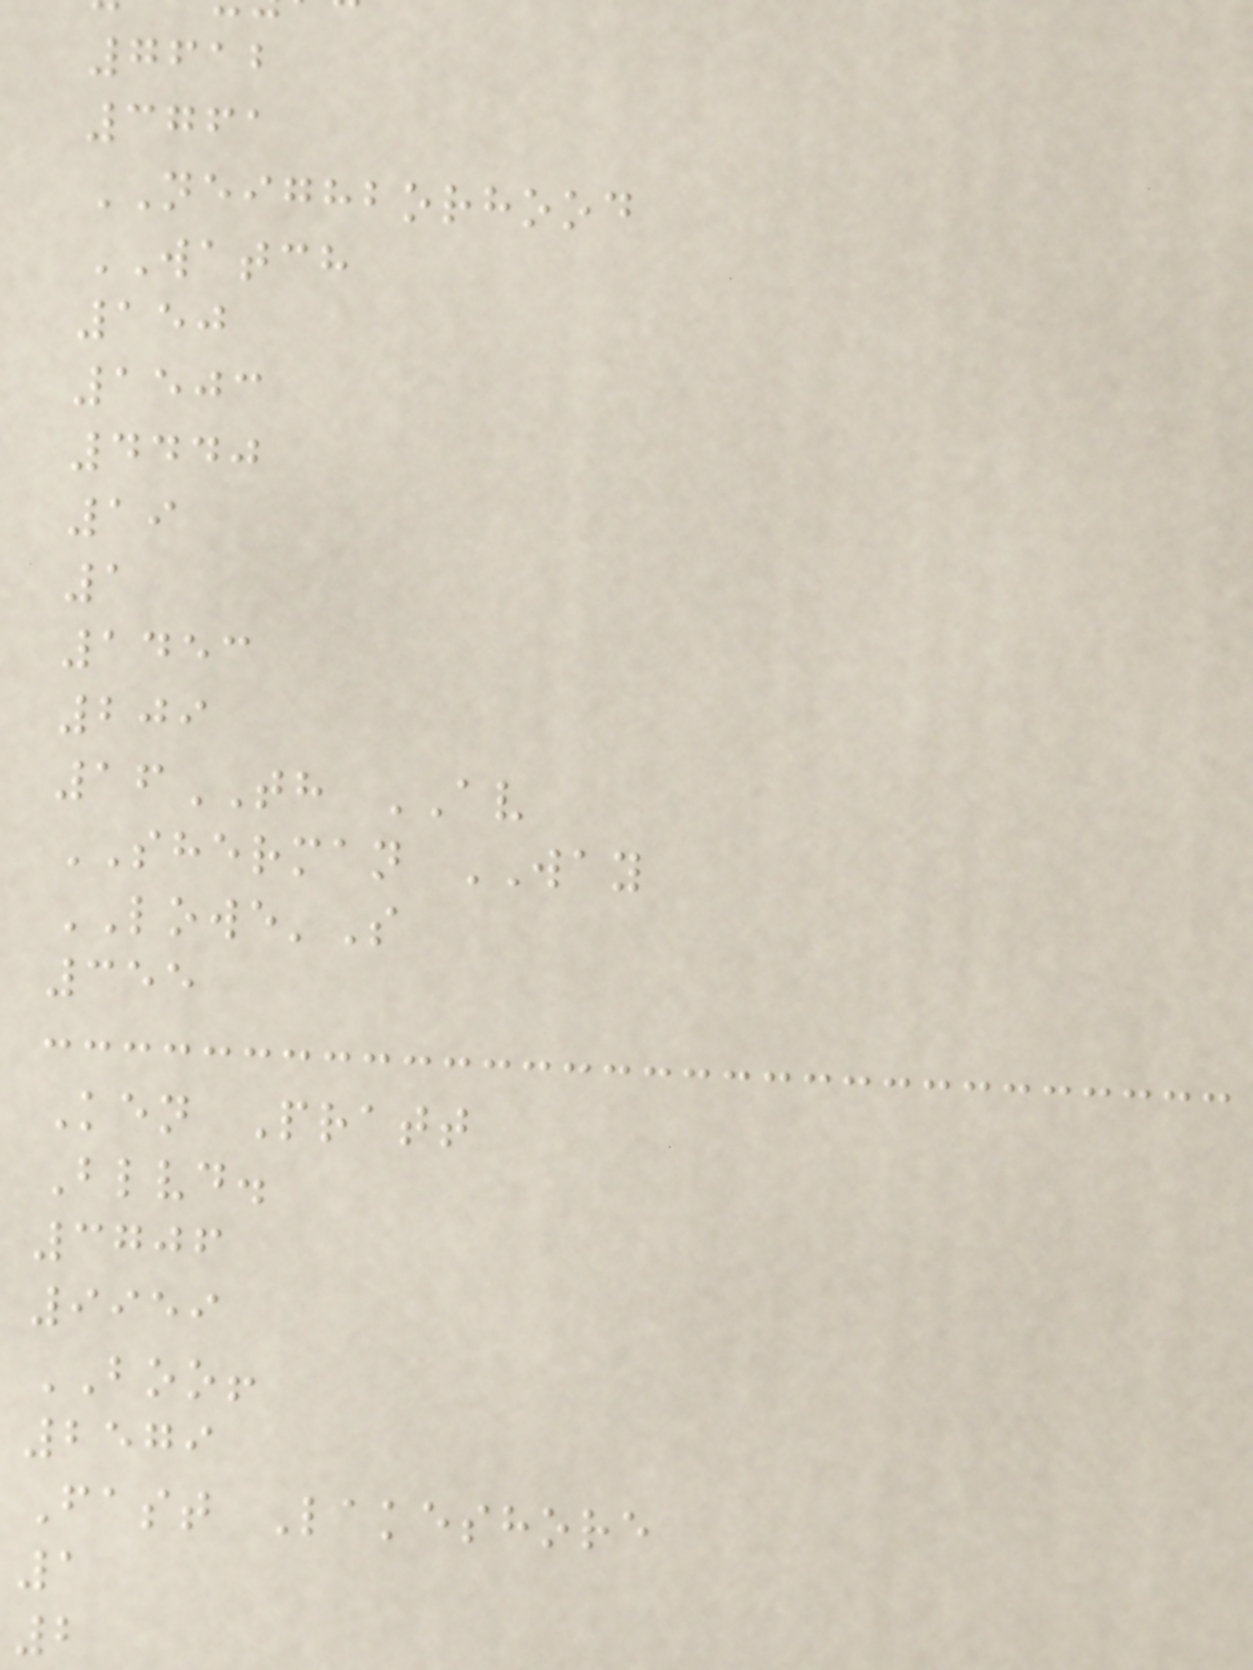7612
3761
NEIGHBORHOOD
WATCH
150
1503
4440
19
1
1453
209
16TH AV
SHERMAN WAY
LOWE'S
355
Ken Pratt
Blvd.
3706
9959
BOO!
2579
Fast Lakeshore
1
2
